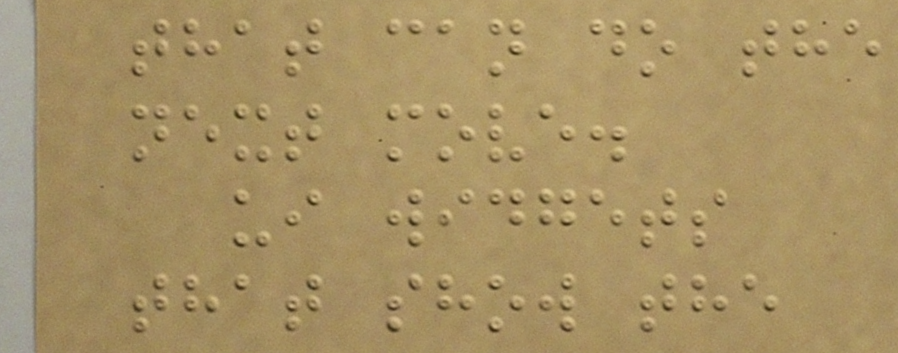that can do the
next move.
ui widgets
that show the
